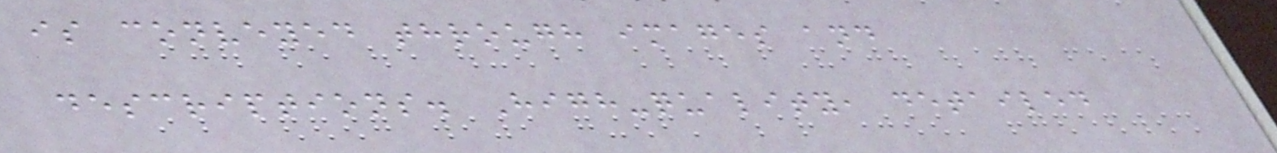is conveyed through images and
descriptions. High-quality, detailed
